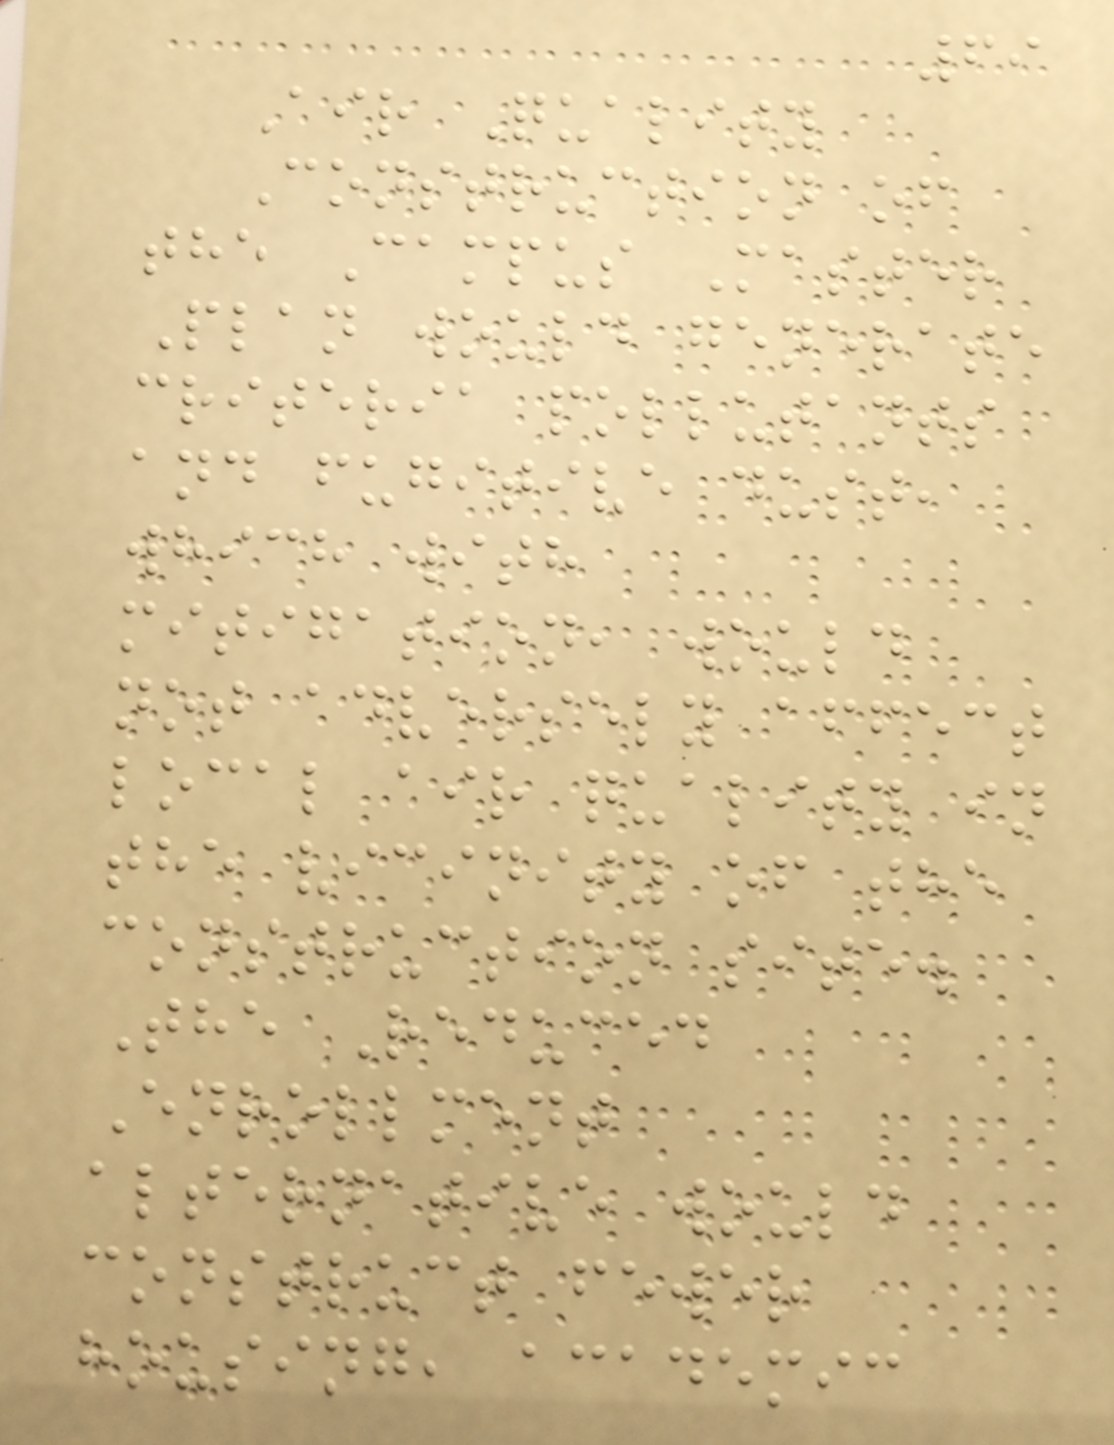69
Air Quality
Construction of
the Campus Master
Plan would generate
criteria pollutants
and fugitive dust,
which with
mitigation, would
not adversely affect
local air quality in
the vicinity of the
construction site.
The Reduced
Enrollment
alternative would
construct fewer
housing, academic
